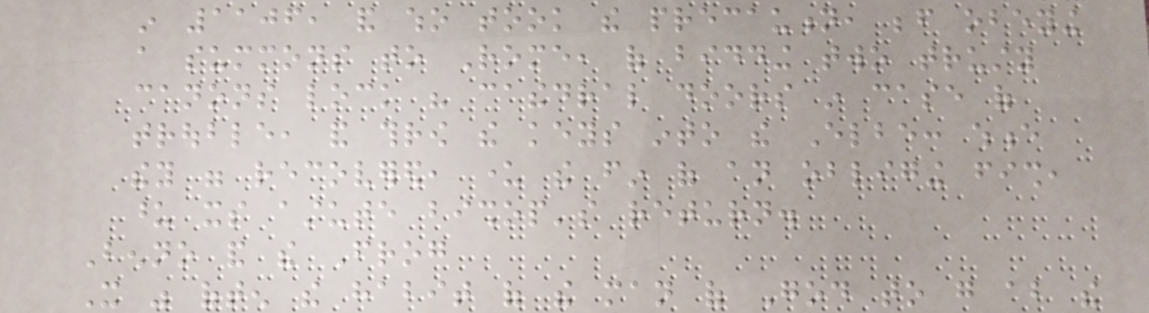in 1106, and who took the precaution, before obeying
a summons to Rome, of bidding two trusty
canons lock his cathedral doors in case of
trouble, and throw the keys into the Elbe: whence
they were recovered, under the fin of an obliging fish,
upon its astute bishop's return.
Benno and the Frog
It was often the habit of the man of God to go about the
